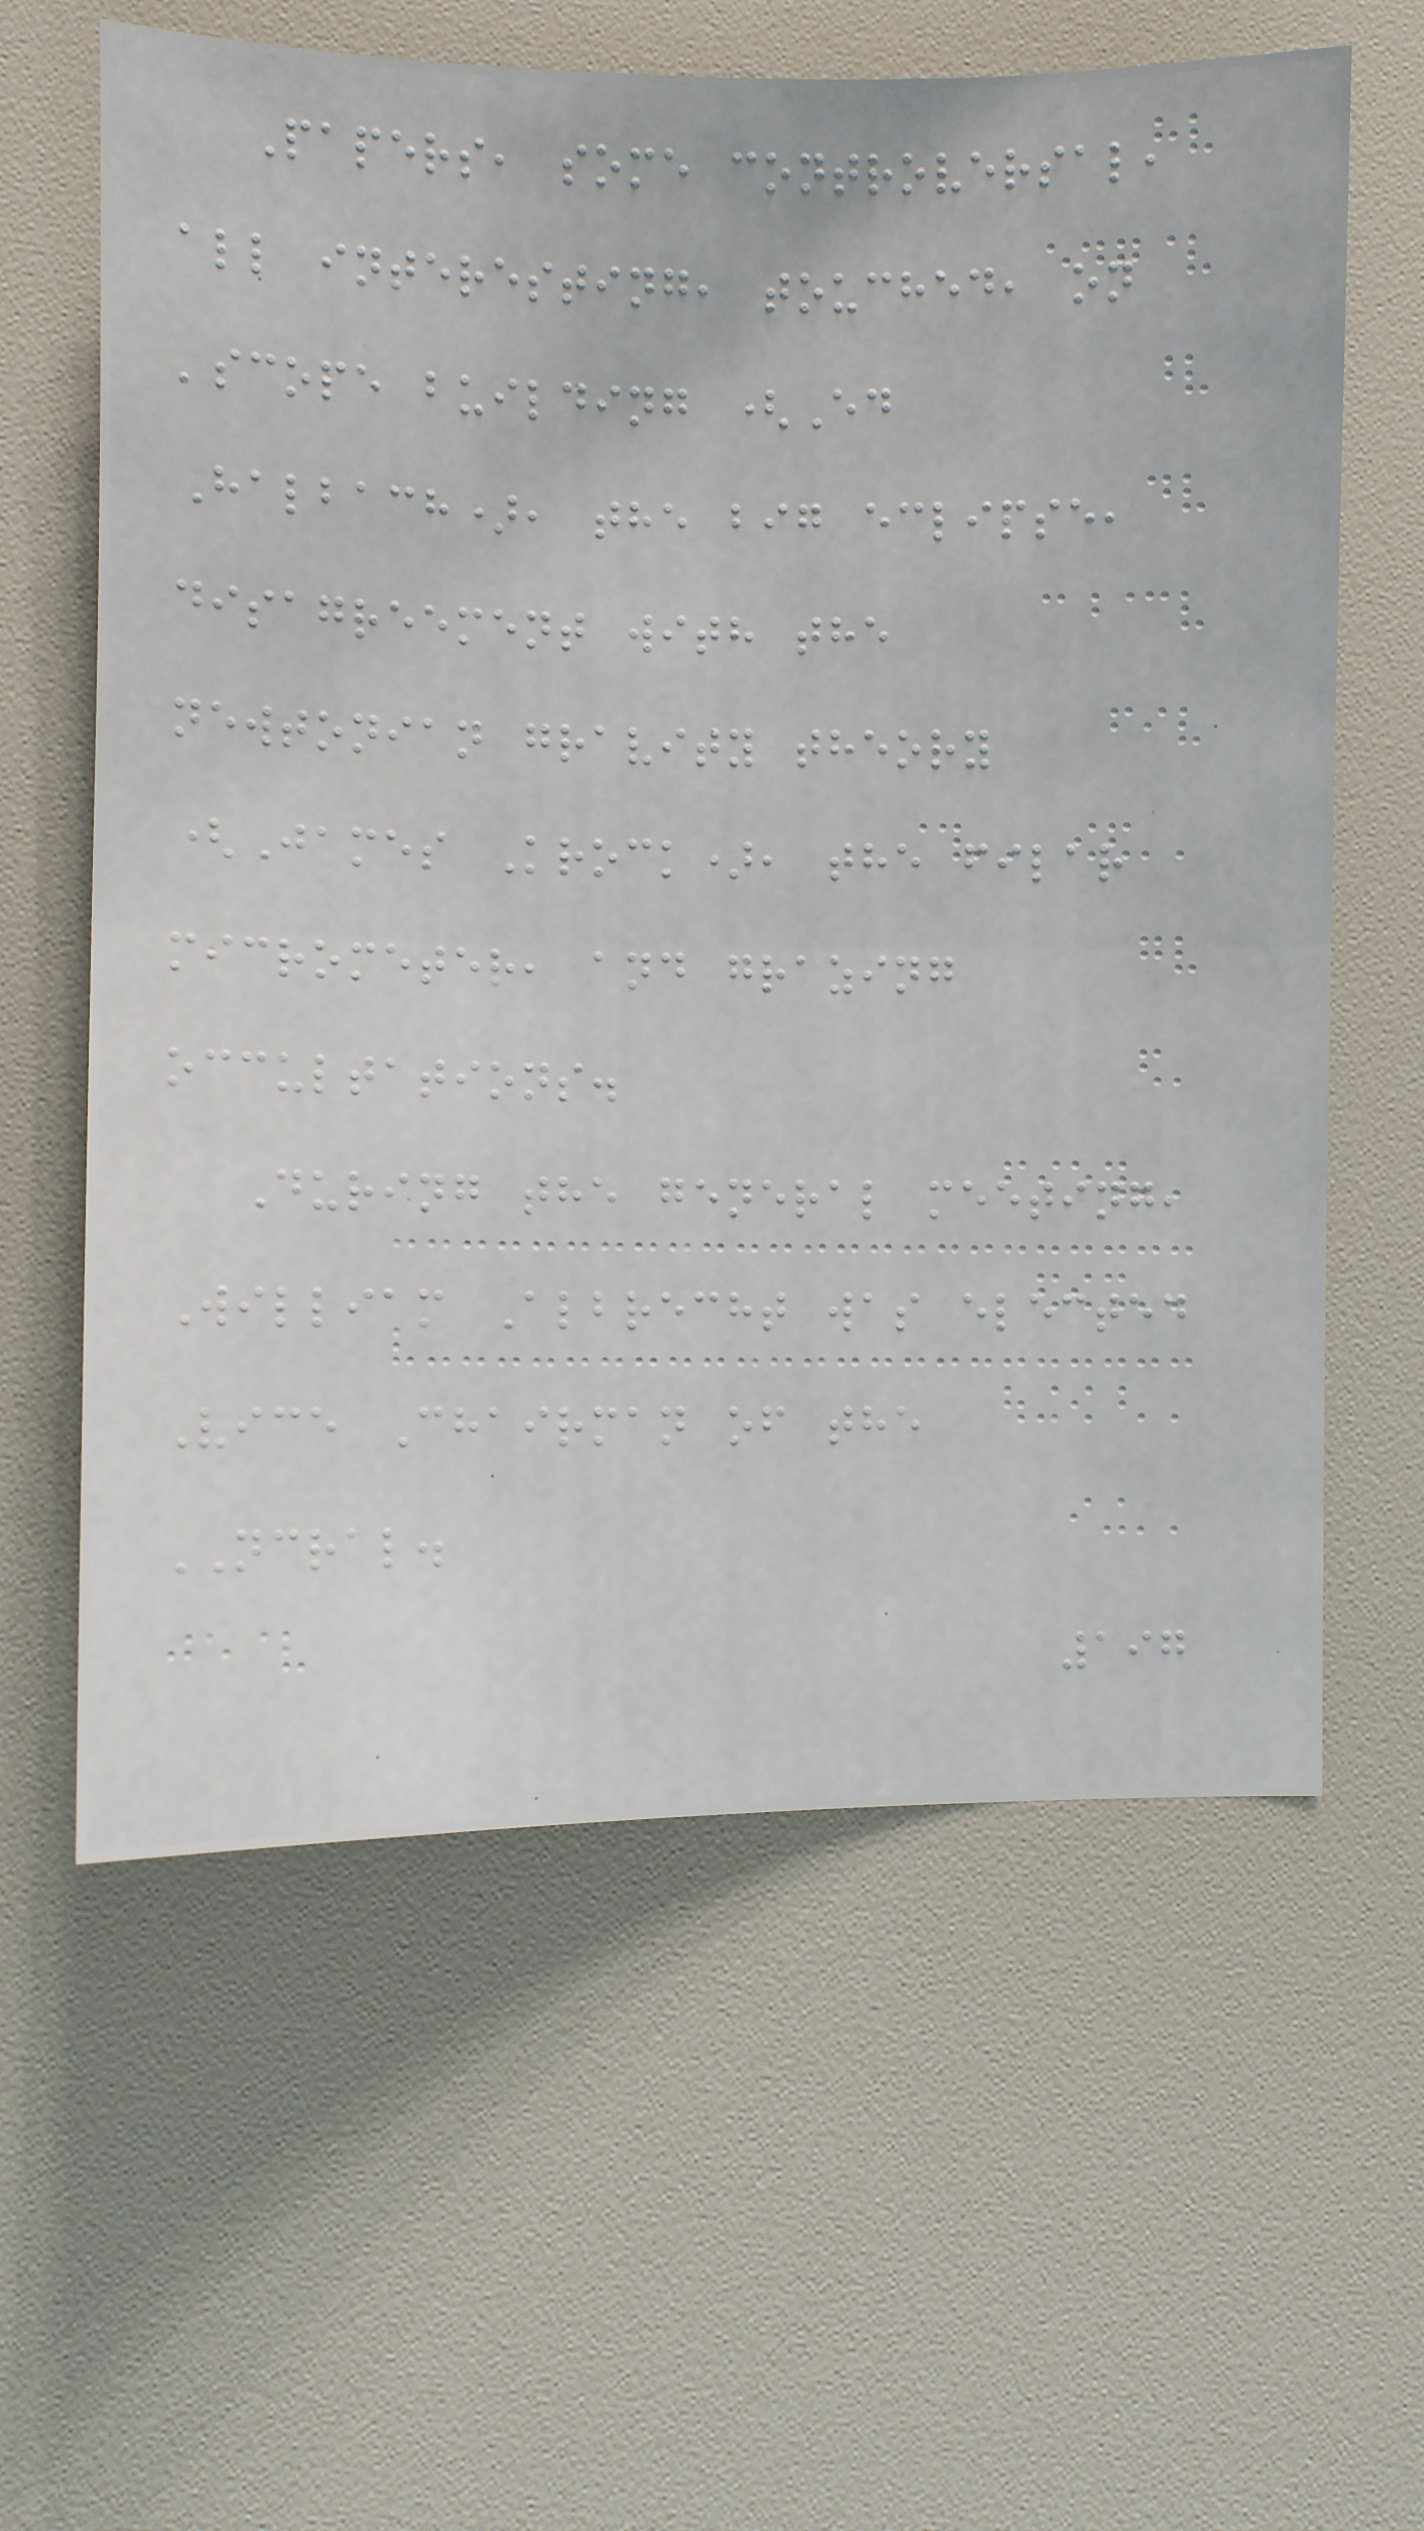Papers, some controversal,
all interesting, touched, on
'scope building (Ed
Halbach), the big eclipse,
disagreement with the
newtonian gravity theory
(James Krock), the filar
micrometer, and grazing
occultations.
During the general meeting,
William Albrecht was elected
Vice Chairman of the
NCRAL.
197
